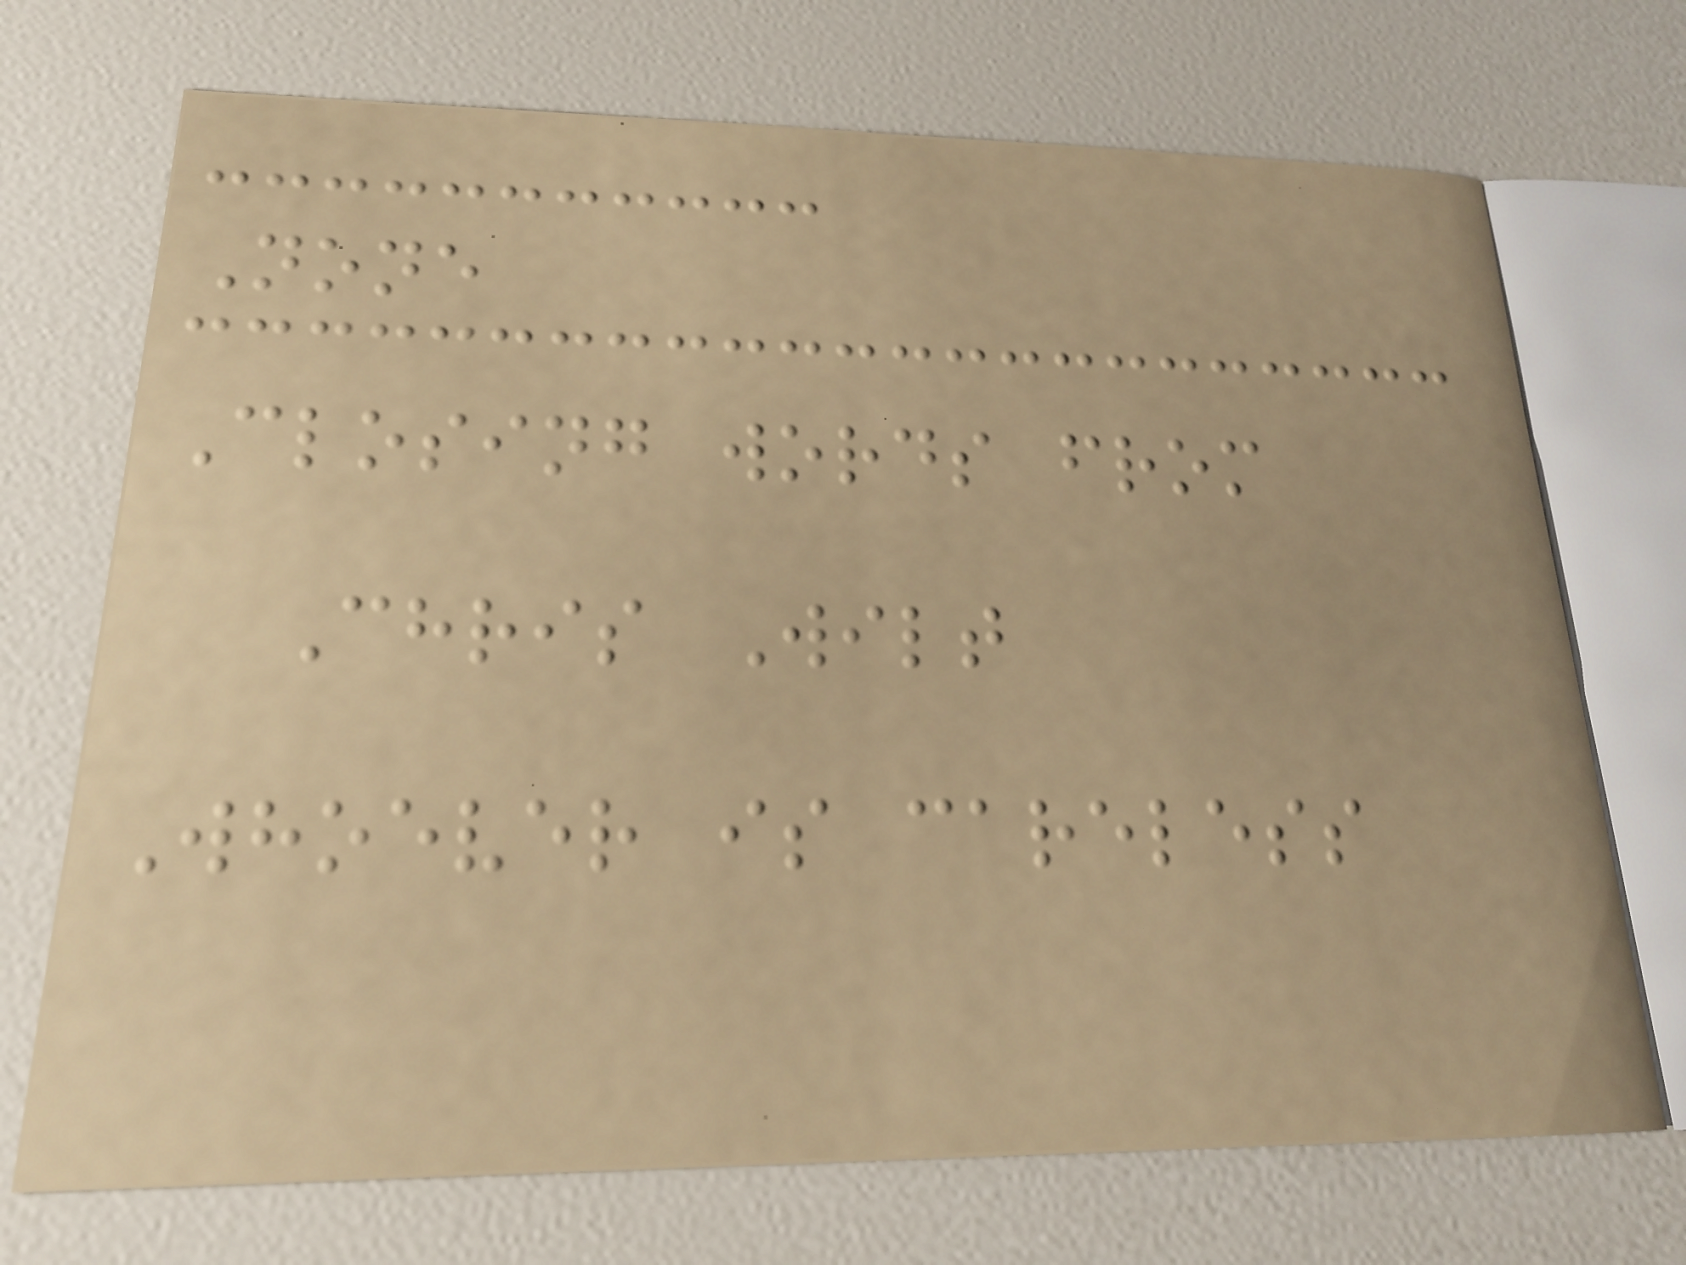None
Closing words from
Chris Wilt
Whoever is careless
